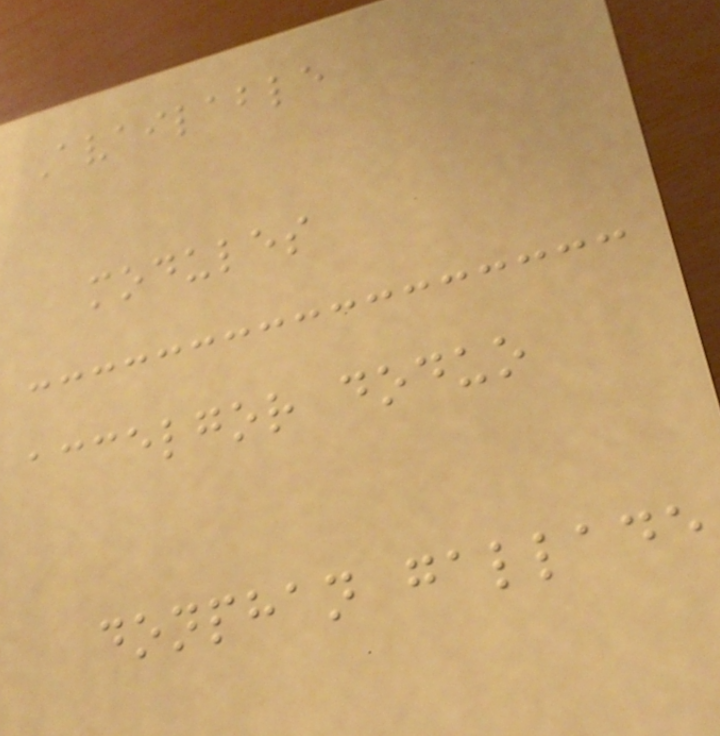Available
modules
accelgor doduo
donphan gallade
